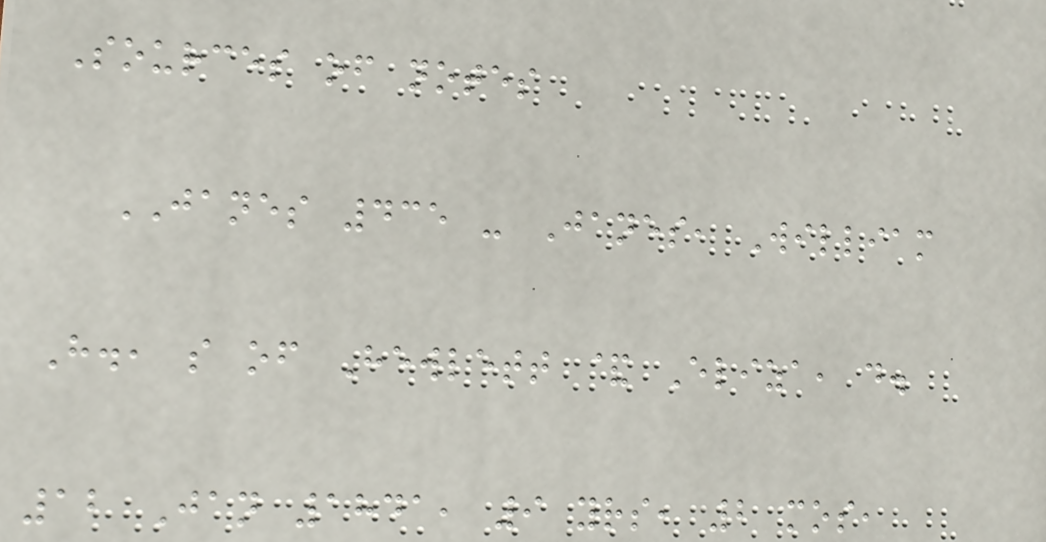Sources of notes
JANES 435 - Janes, William
H., s of Hewlett & Eliza, d.
12 Jan 1841, 9 yrs, 2 mos,
